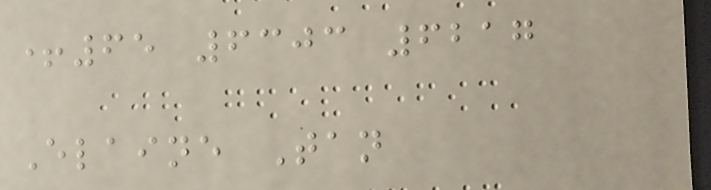+65 6303 6217
Elaine Tan
